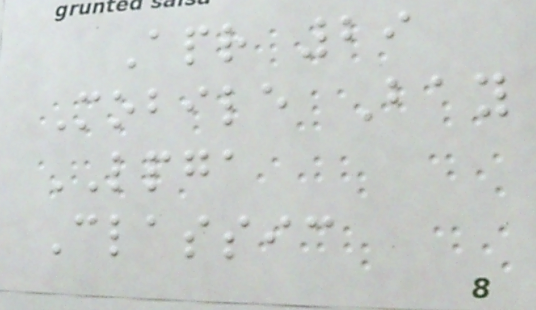Apr 29
Mobile Bay
LPGA
Classic
